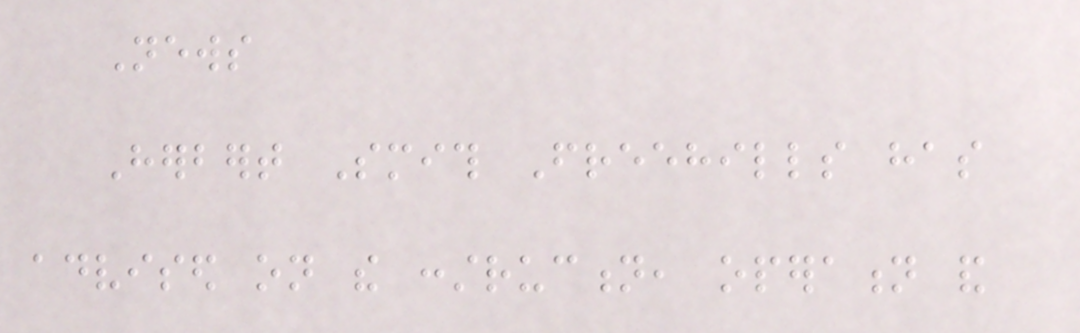News
Herbert Smith Freehills has
advised on the construction, operation and
